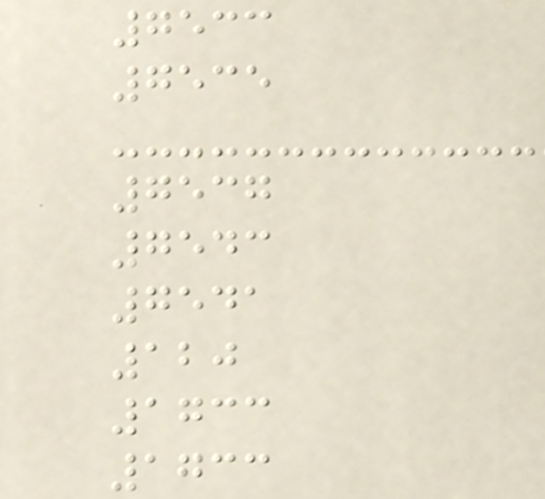7533
7535
7537
7543
7541
120
1733
1733
